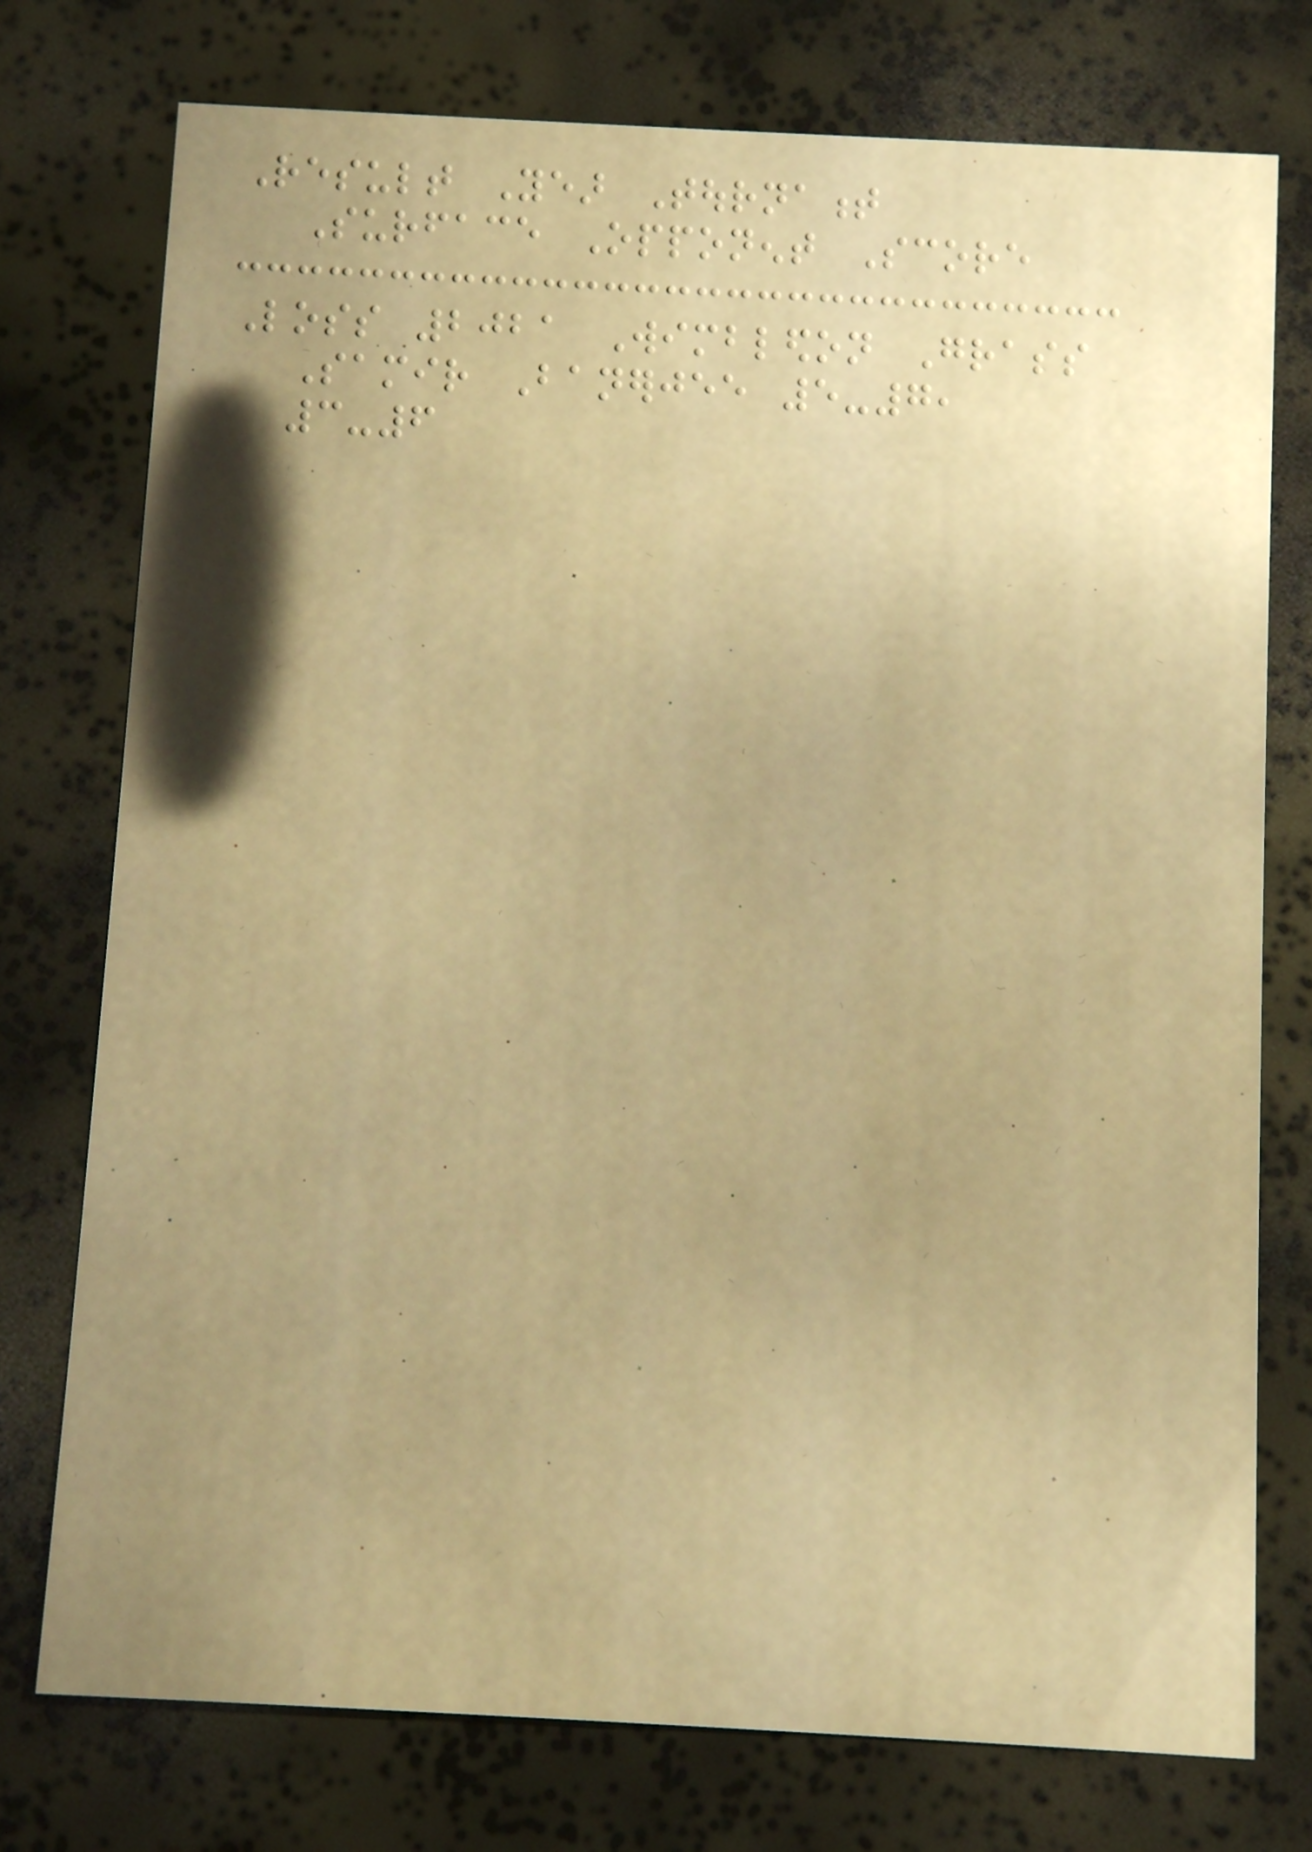Result Year Tournament
Surface Opponent Score
Loss 2021 Wimbledon Grass
Samir Banerjee 5-7,
3-6
